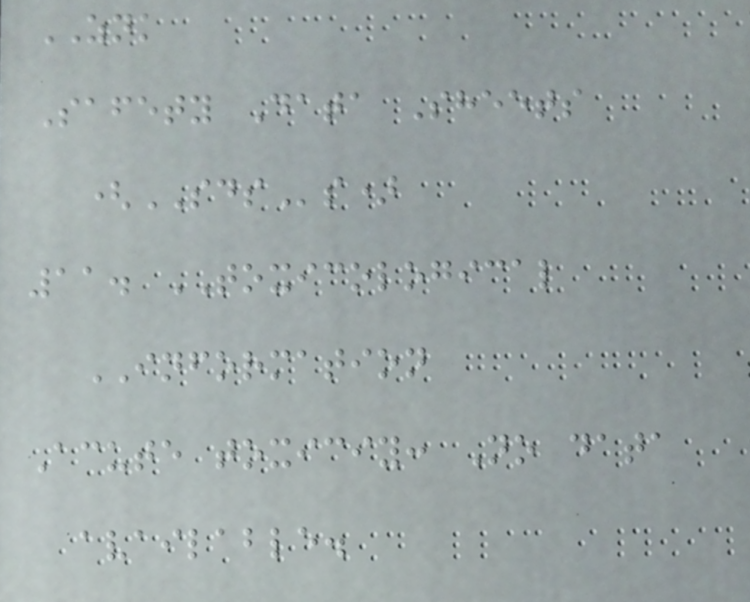ZNK
Safety Data Sheets
(SDSs)
11. TOXICOLOGICAL
INFORMATION
Acute toxiciy: No data
available.
